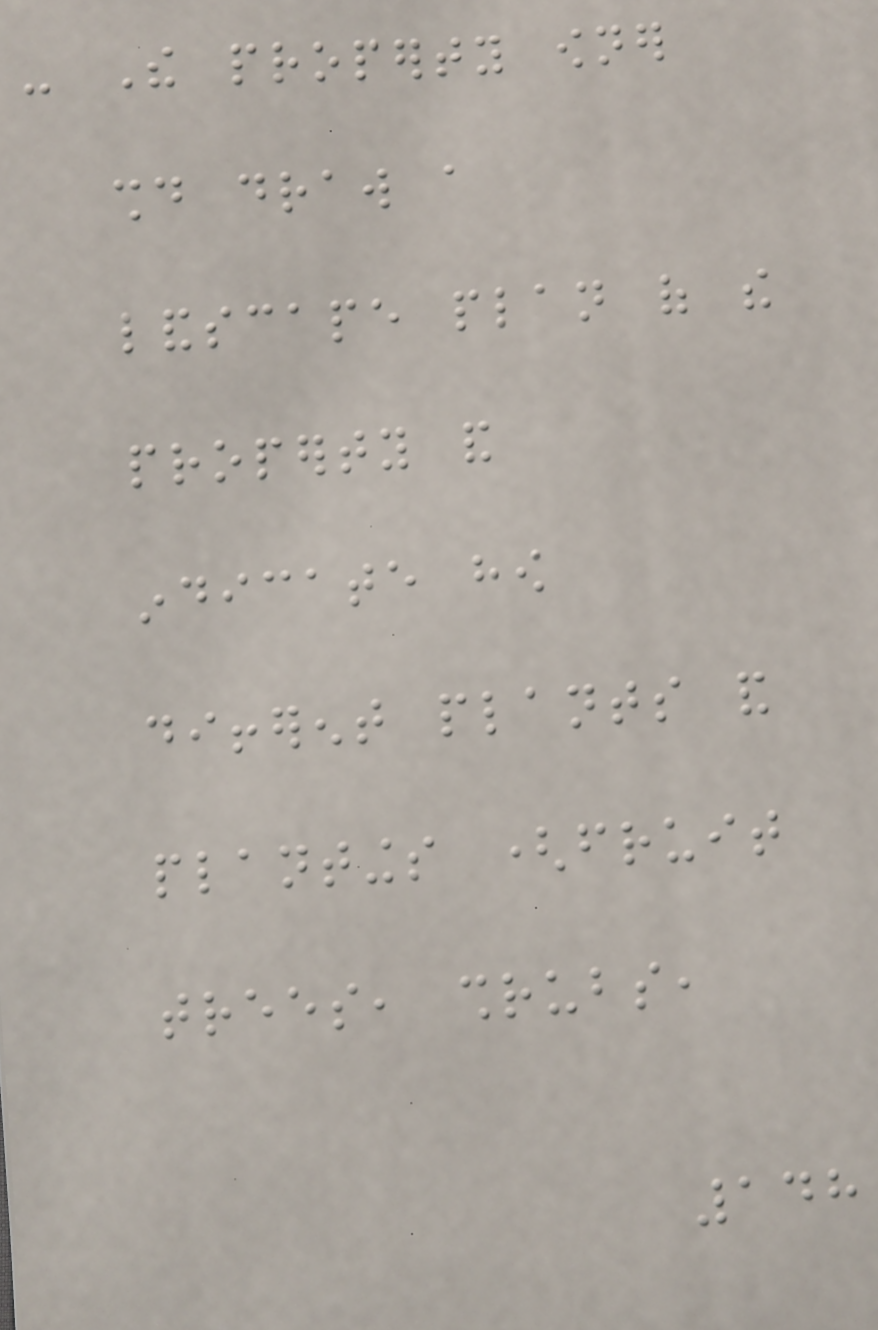- The property owner
should draw a
landscape plan of the
property and
indicate how
different plants and
plantings (fruit
trees, shrubs,
148
